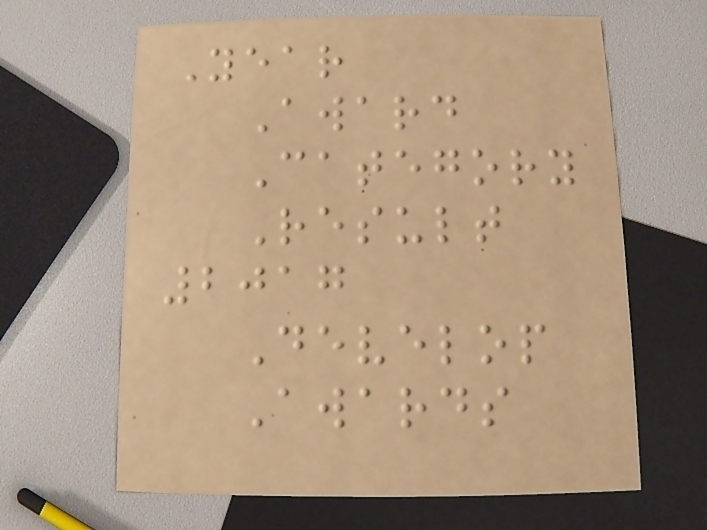Year
Award
Category
Result
2017
Develop
Awards
